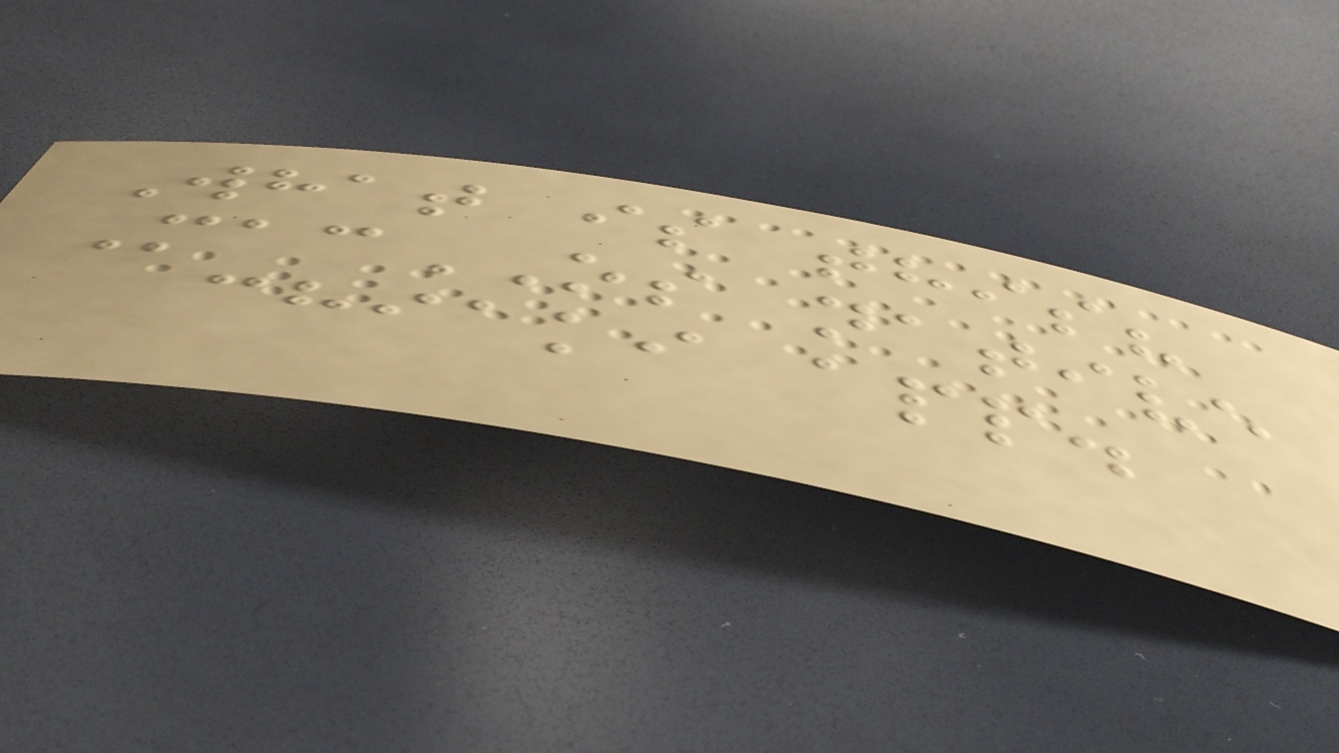What is this?
MacOS native
chiaki app.
